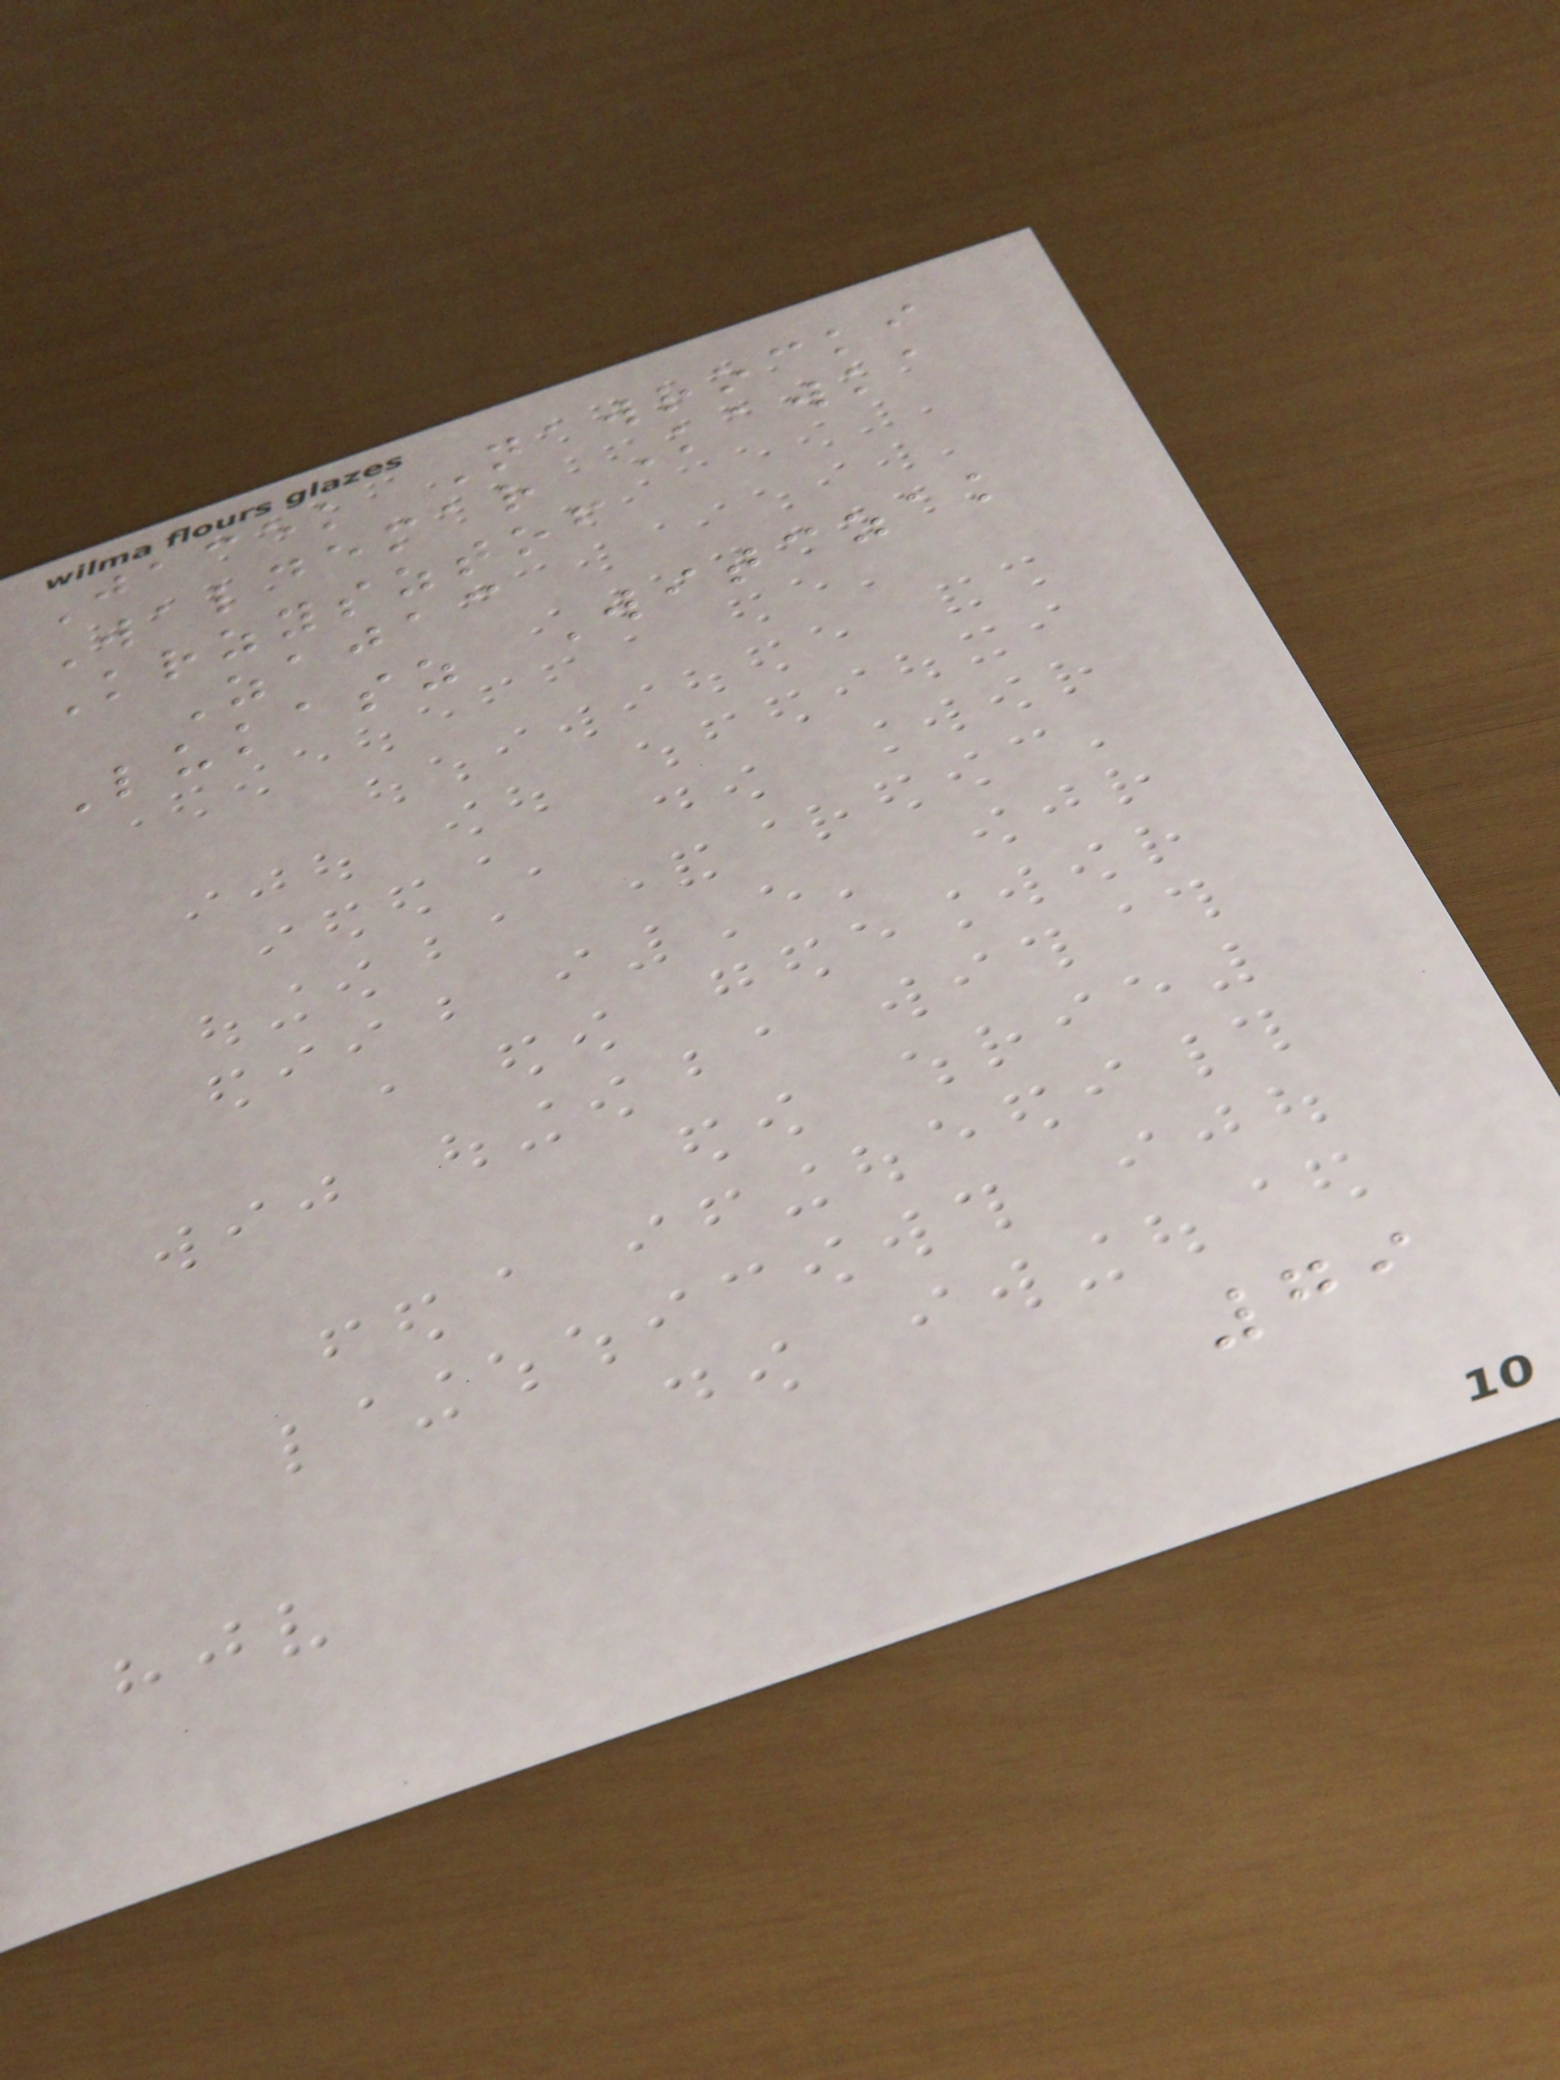Jacek Nawrocki
Waldemar Kawka
Krzysztof
Zajac
Lukasz Witczak
79
